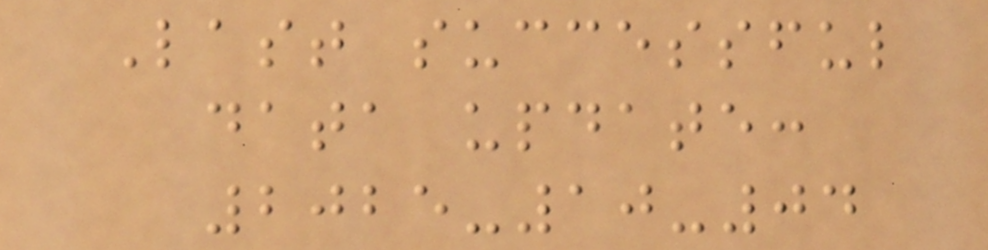Last successful
data update:
2025-10-04
